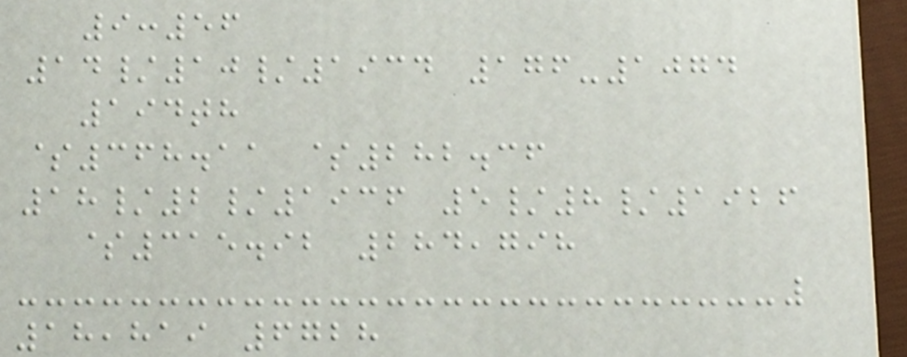9:56
14/10/1934 176-1074
194th
$368.11 $282.36
18/2/1936 5/8/1926
$315.92 284,798
18,819 6728
